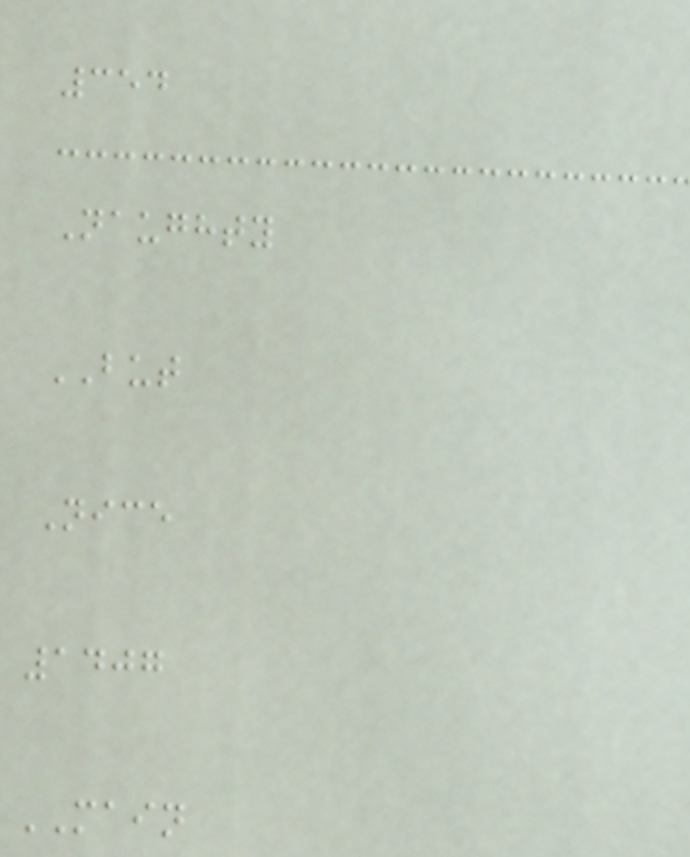354
Naughty
BUT
Nice
1407
MAIN
